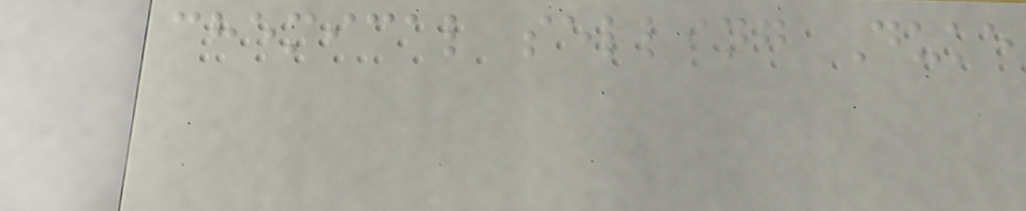chemical selling Duke
